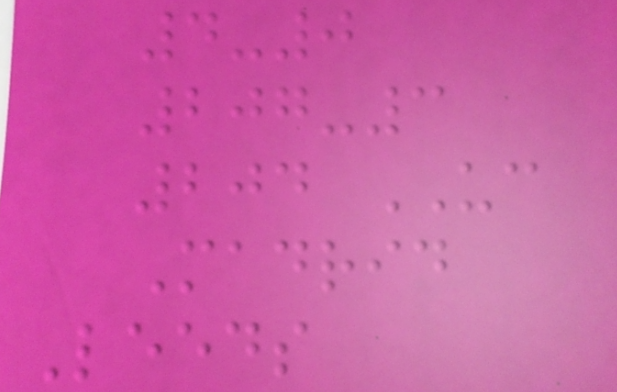4-0
207-3
204 UC
Madrid
Leeds
